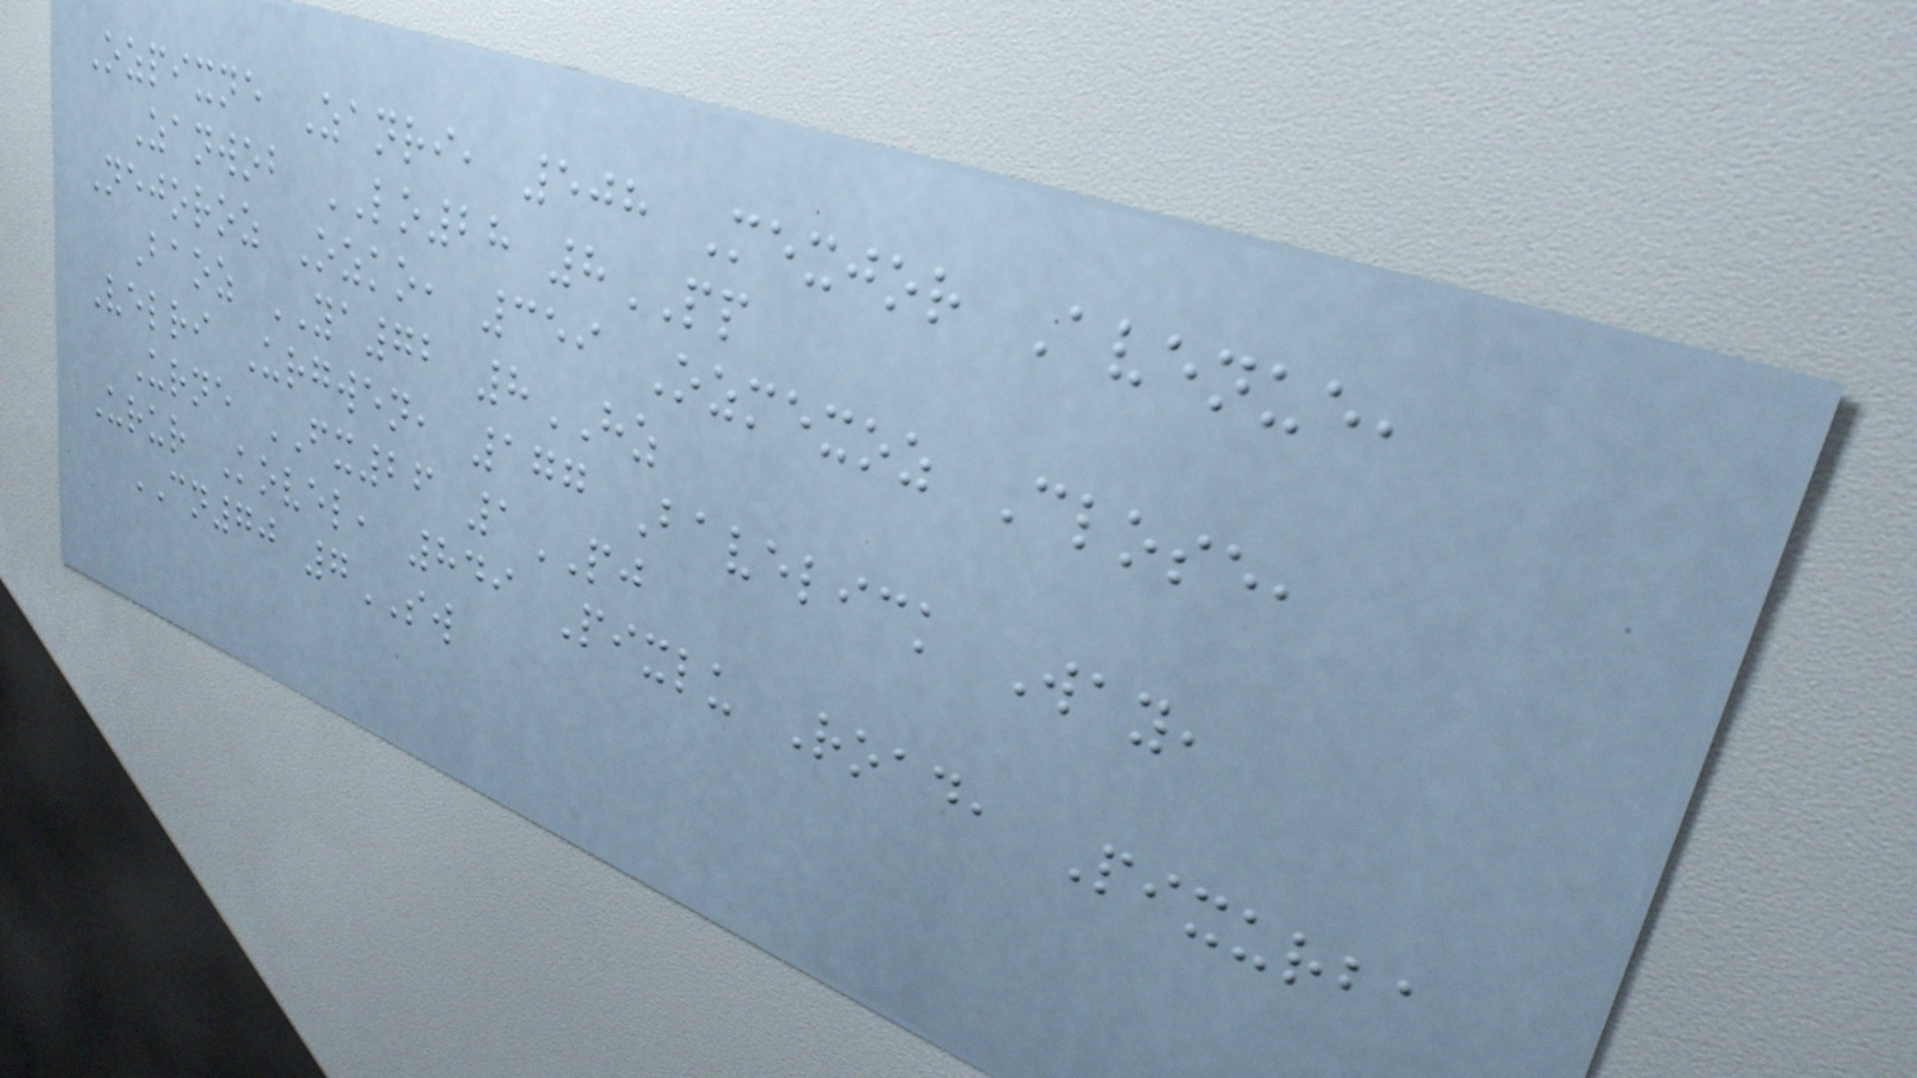Ozpixne Zanri, 508 Mexjor Avenue,
Zanwob LO28 8PP
Nejoroz Ozko, 359 Ozmexoz Close,
Baoz YA72 8HZ
Velri Urgwen, 177 Bavelick Way,
Urne FX26 1PJ
Urur Kovel, 849 Pixlu Road, Pixurba
CN70 7SW
